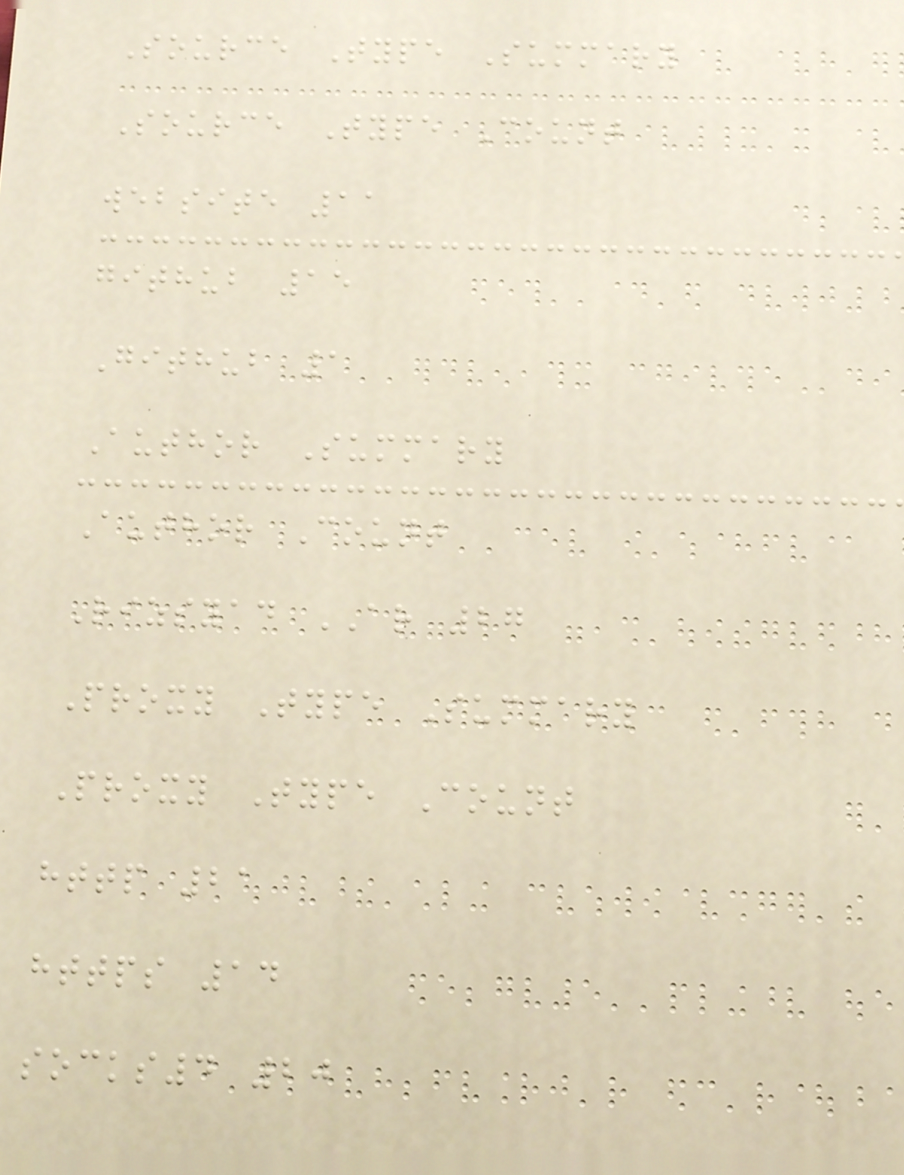Source Type Summary
Source Type Count
website 11
github 15
Github 1
Author Summary
Author Count
Rizsyad AR 27
Proxy Type Summary
Proxy Type Count
http 21
https 14
socks4 20
